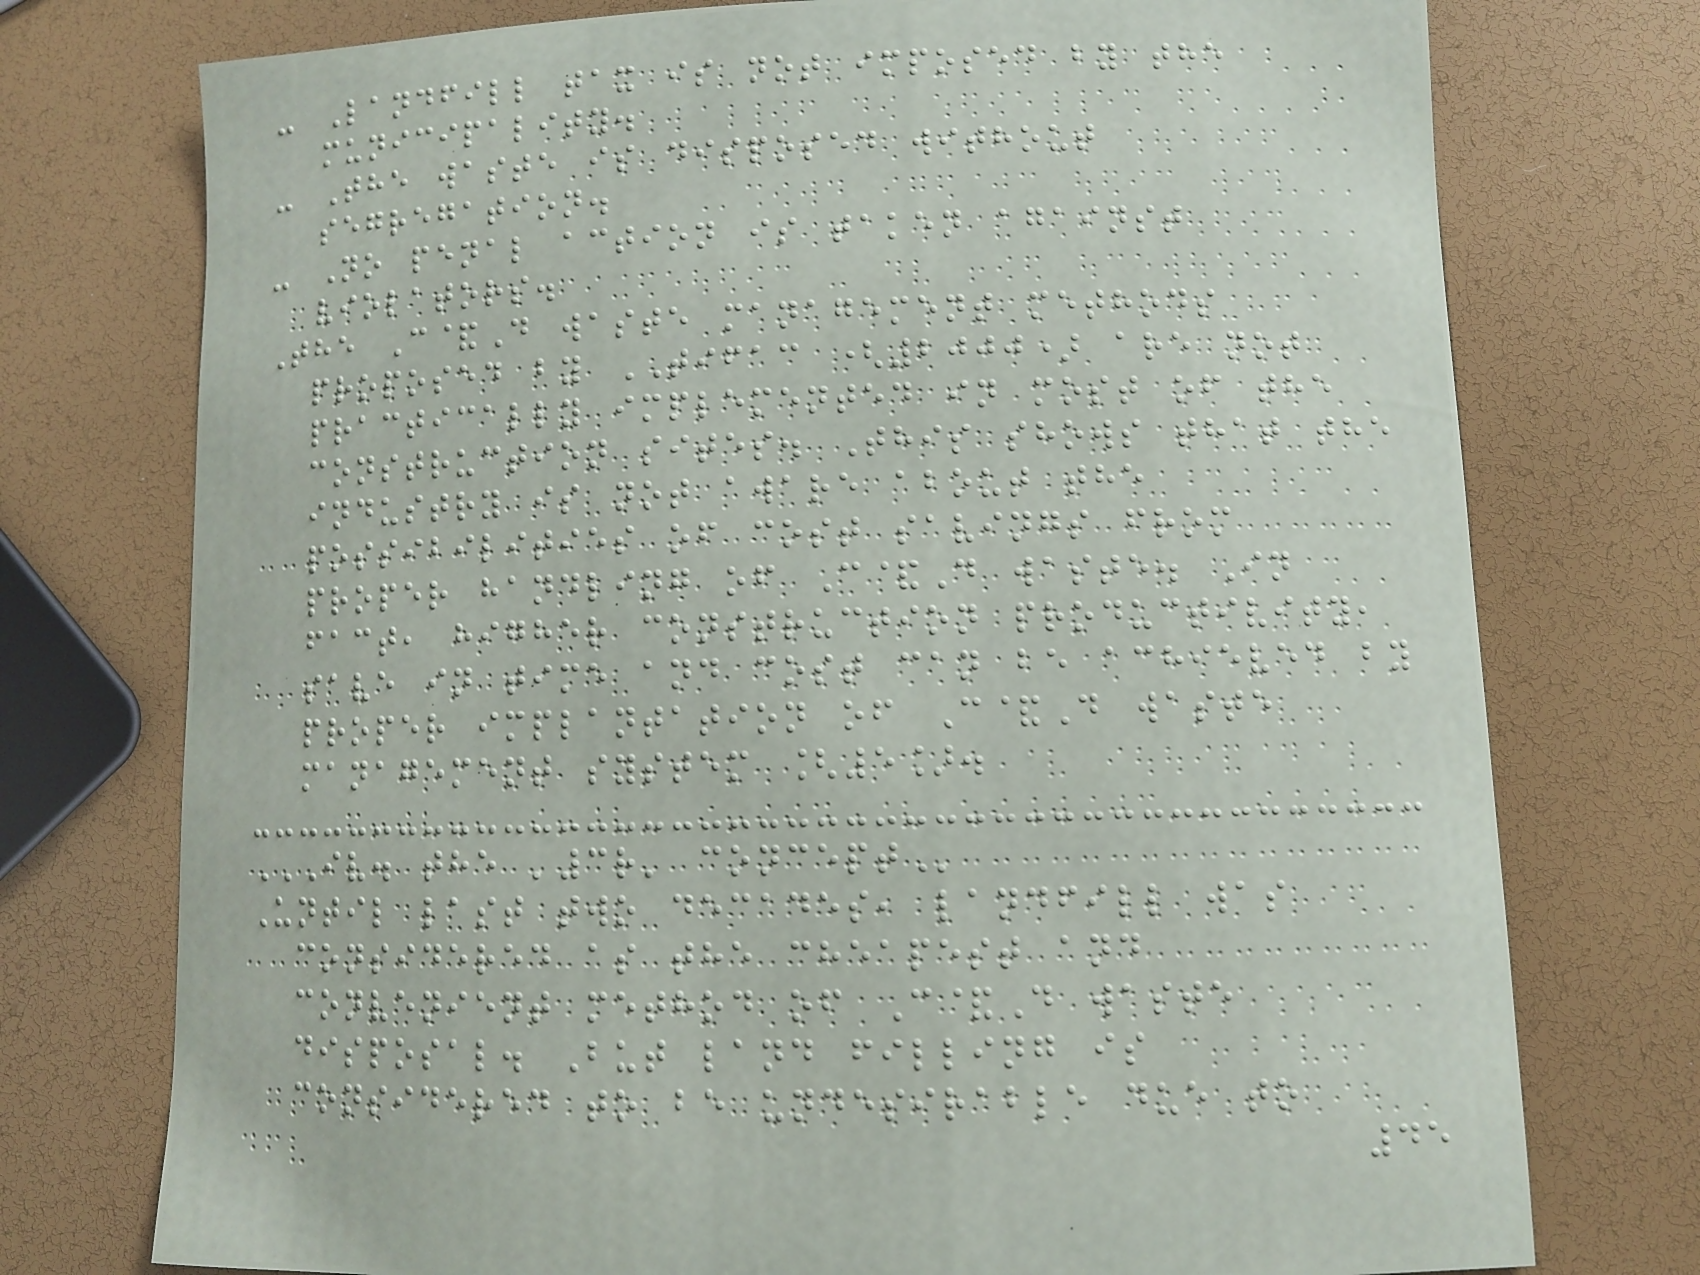- Landfill tax is not imposed by the
municipality.
- The waste is disposed without
segregation.
- No penal action is taken against
violators.
The C&D waste management methods
proposed by TIFAC (2000) are not
practically implemented in most of the
construction sites. This shows that the
industry is not aware about the
possibilities of cost savings from
proper handling of C&D waste. In
fact, higher construction productivity,
save in time and cost can be achieved by
proper implantation of C&D waste
management system [5].
IV. THE '3R' CONCEPT
Until last two decades, landfill was
considered as the cheapest and
convenient method of C&D waste
disposal. But land filling is
considered to be undesirable due to
45
